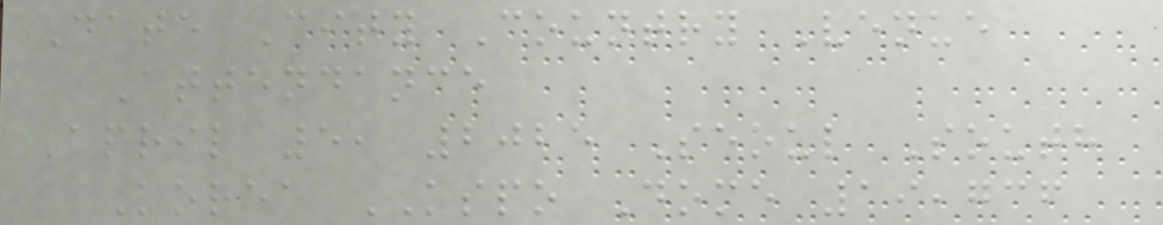Date City Country Venue
Attendance
April 5, 2025 Seoul South
Korea KSPO Dome 19,736
